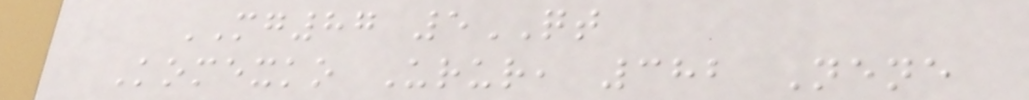MG87 5QT
Komexko Urur, 382 Nene
